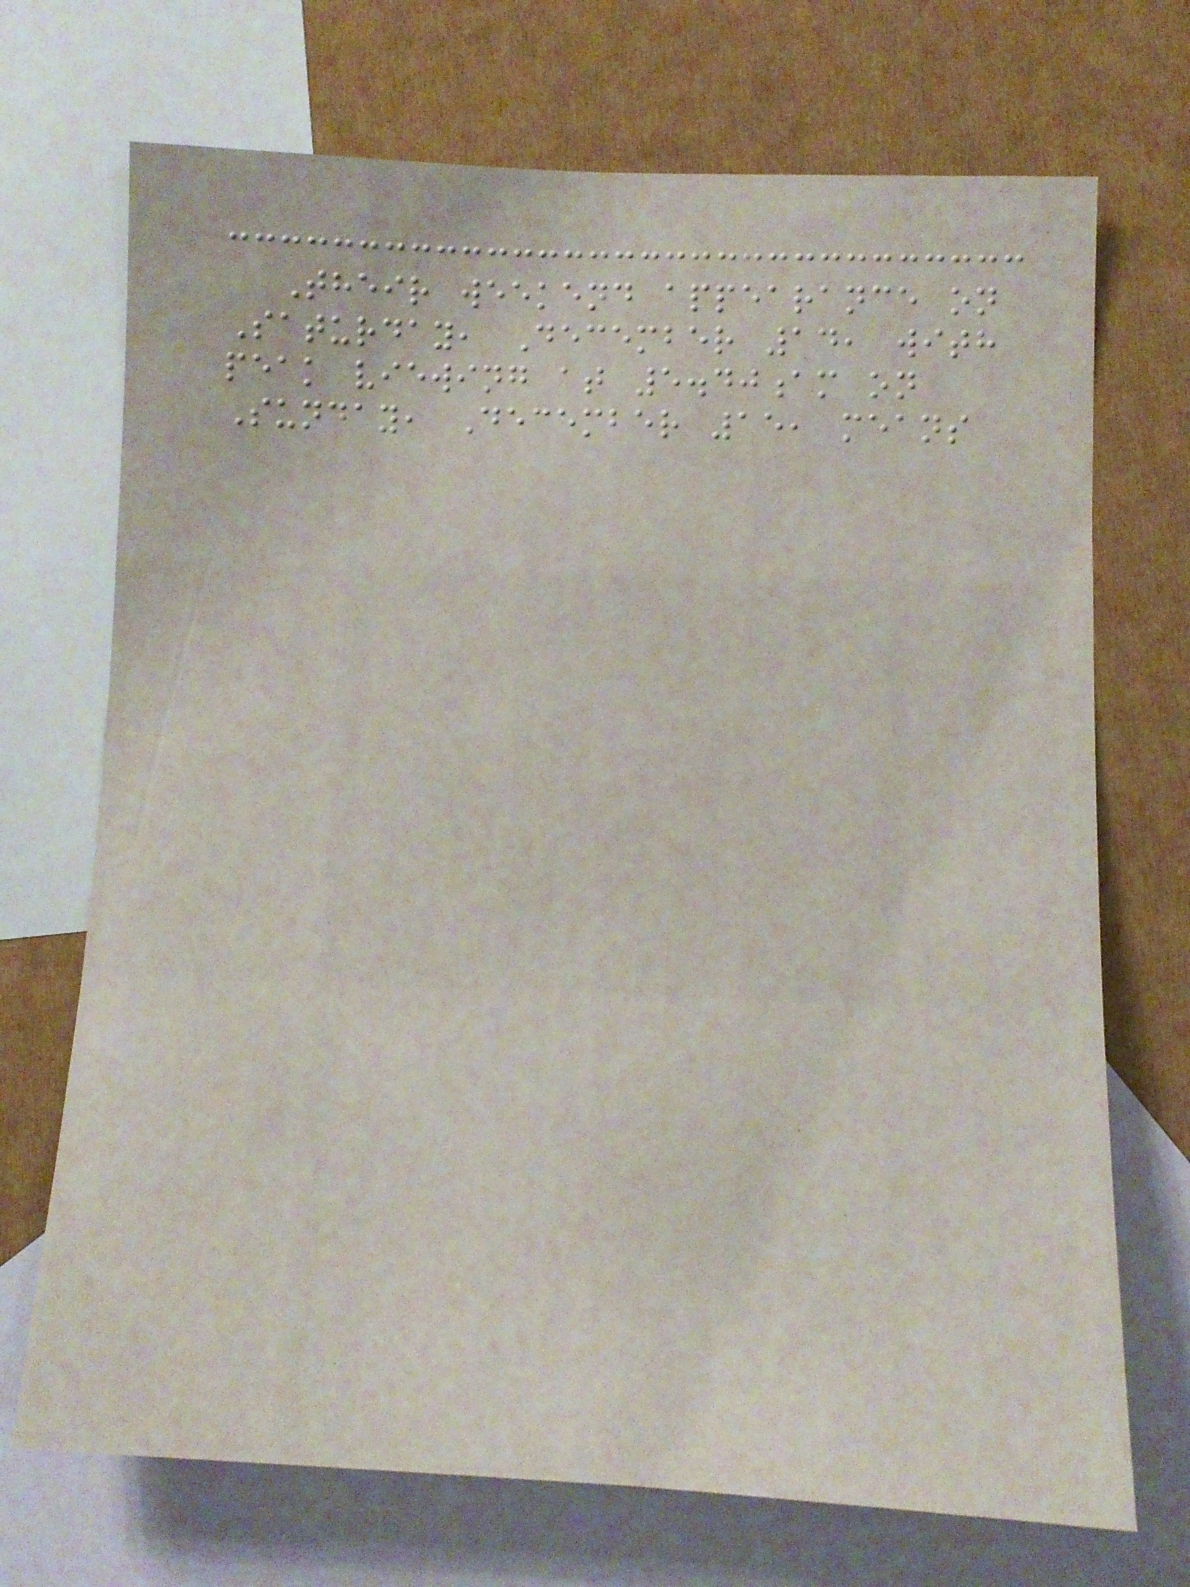Their weekend appearance on
Saturday, December 14, with
peak viewing at 5.40am on
Sunday, December 15, means
